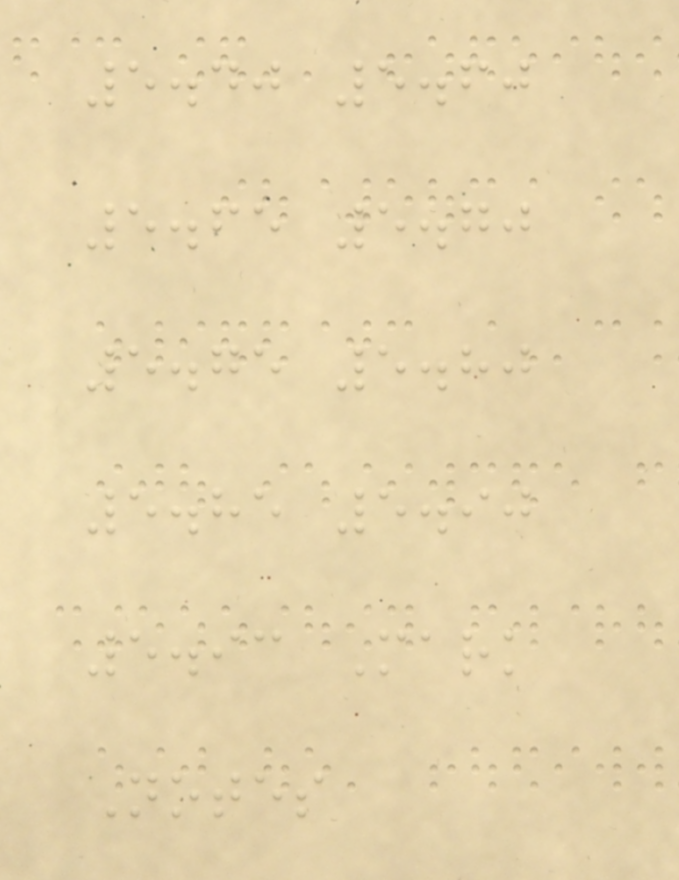5.40 5.60
5.65 5.70
5.75 5.80
5.85 5.90
5.93 Mark
Notes
